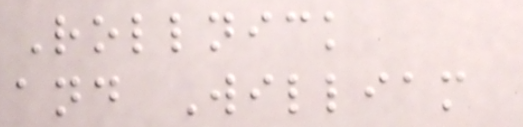Rollnick
and William
